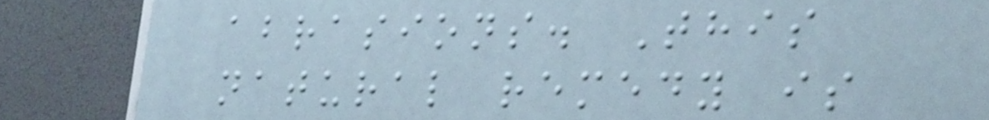abrasions. This
natural remedy is
